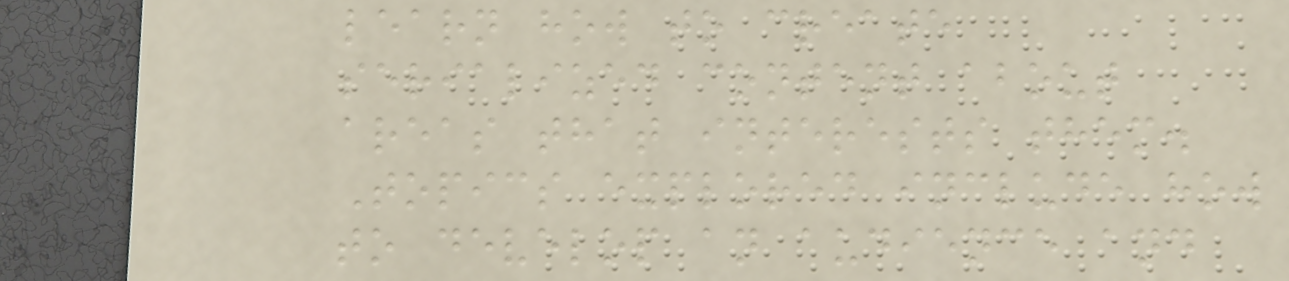learn how to create
serialized content about
areas that interests them.
Topics explored include how
to develop an audience and
